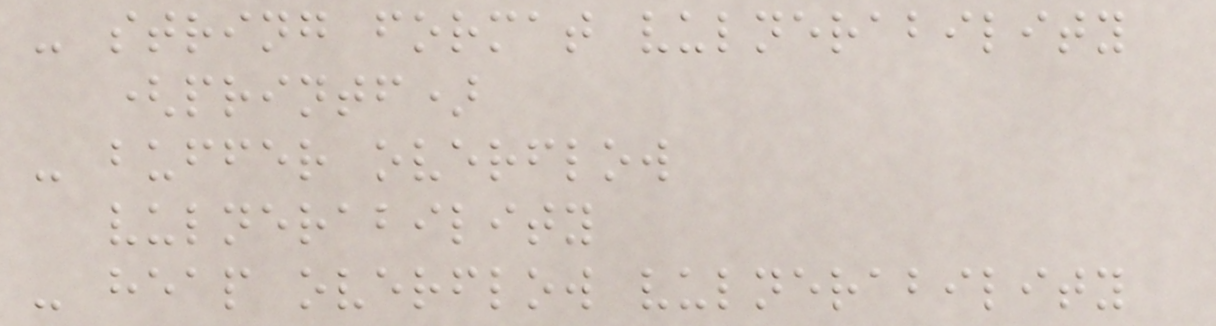- string format vulnerability
(printf)
- buffer overflow
vulnerability
- heap overflow vulnerability
